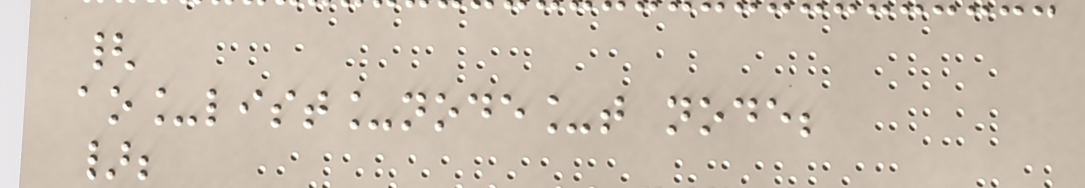{
ao_list_node_t node;
};
